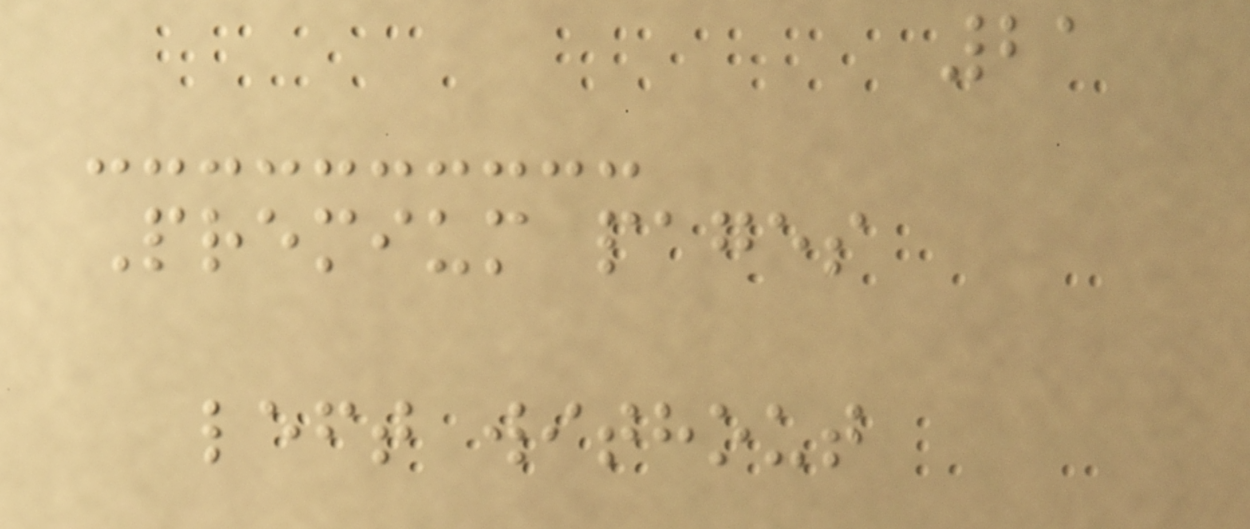21
Premium pages
left without
